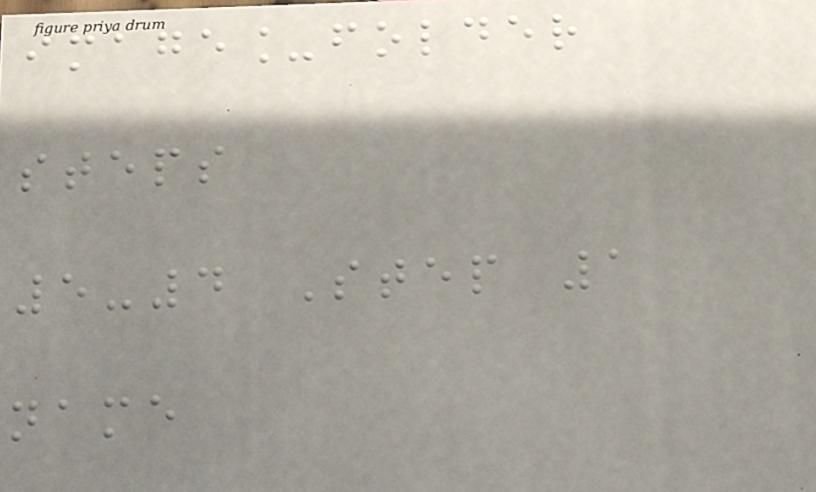image_folder
steps
5-4 Step 1
name
